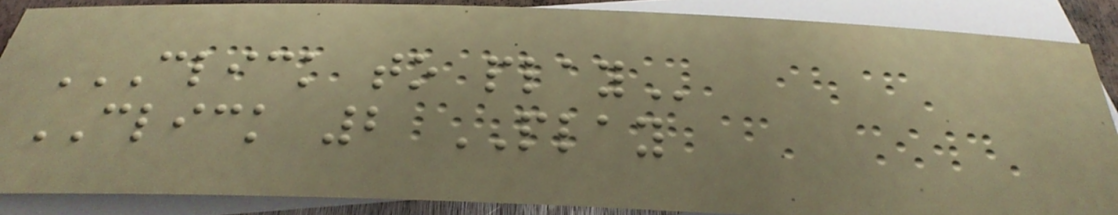CLICK TO PLAY
CLICK 2 PLAY
